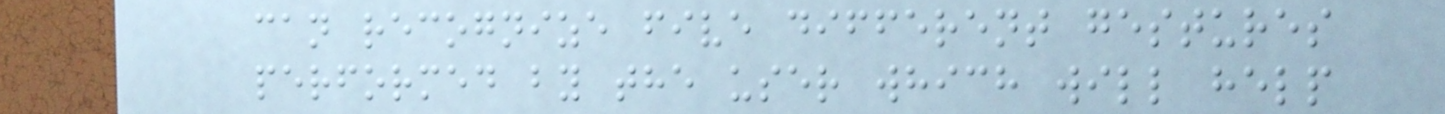can recognize five different gestures
performed by the user which will help
